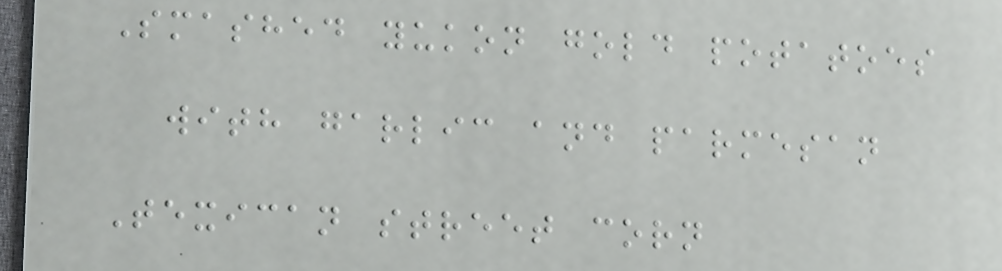Smashed yukon gold potatoes
with garlic and parmesan
Texican street corn
